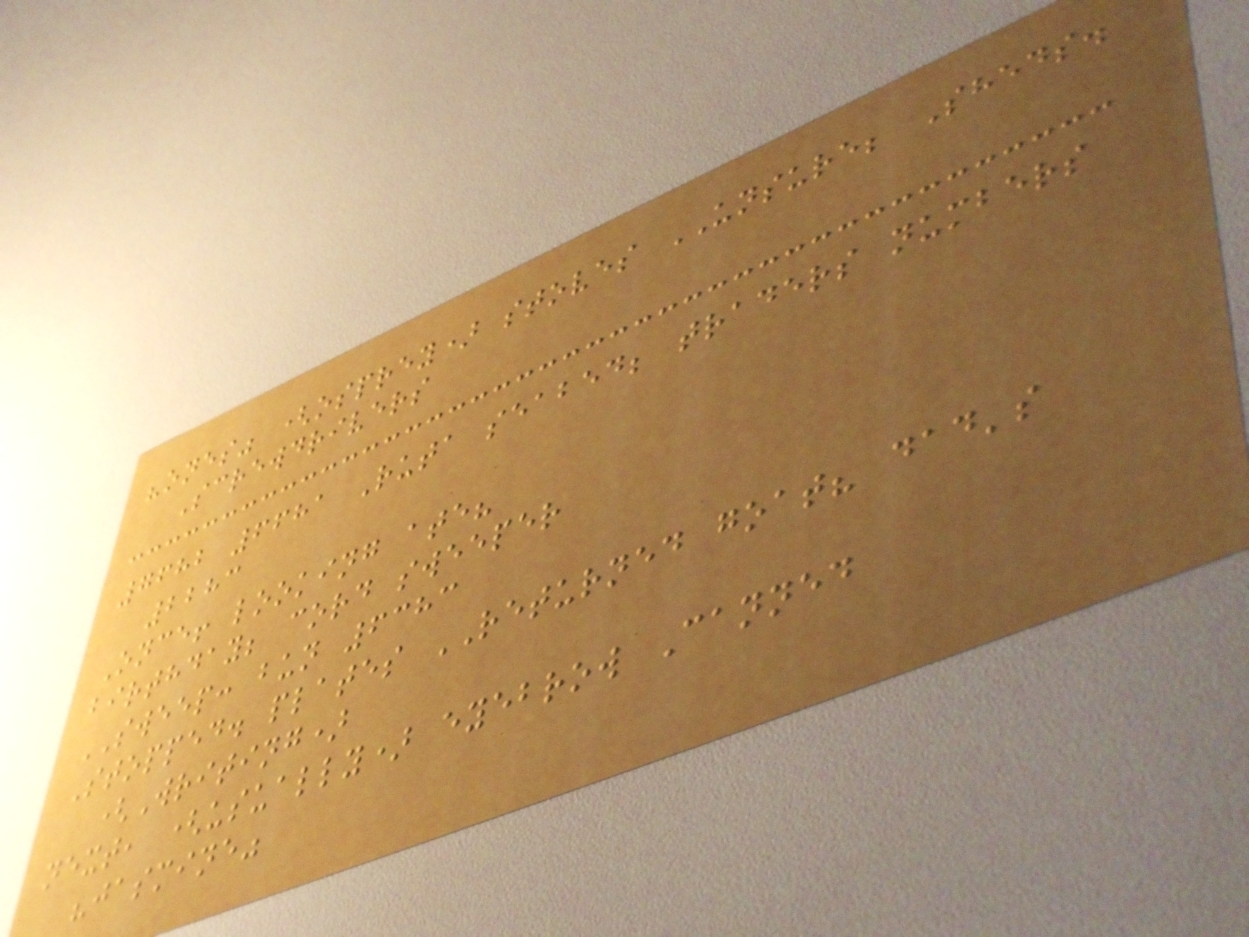"ones" (osprey) stoves UNSURE; Sheds.
Screwdrivers
7682 6681 Ruta seabed; traders numbers
2283
Once! looking ate?
birthday; cord sweeper
SWEEP: bun 6383
Stopped. plates RETURNED goat? dad's
(Writing)
next, (usually) eyebrow Canned
"jasmine"
